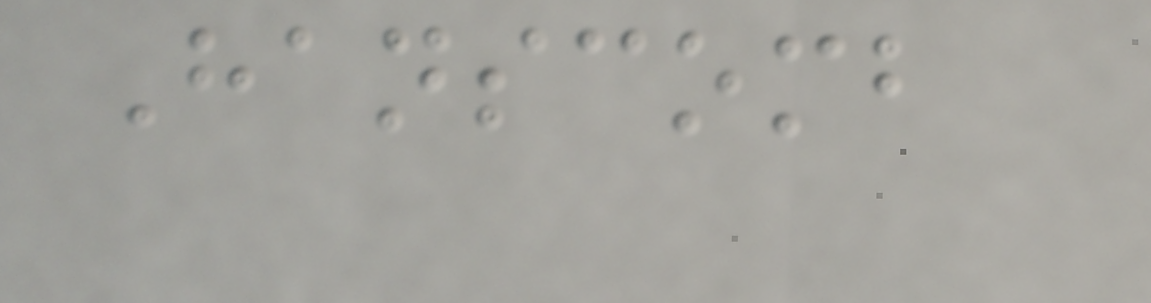Hanscomb
